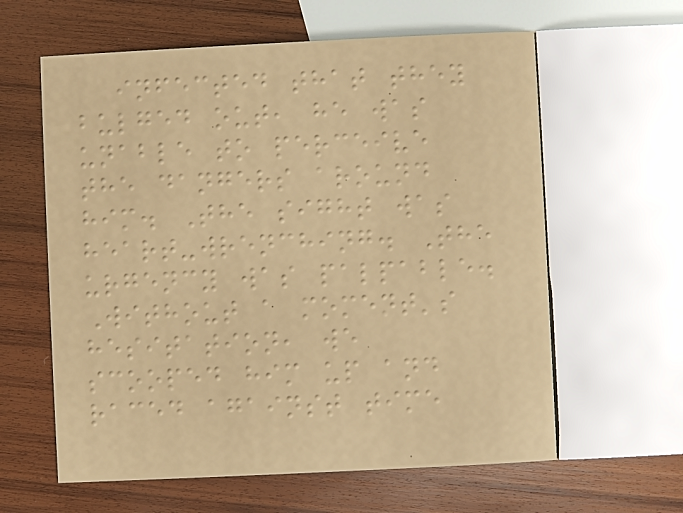infected that they
bulged out, he was
unable to perceive
the dangers around
him. The sight was
heart-wrenching. The
urgency was palpable.
Without a moment's
hesitation, we
scooped him up and
raced against time
